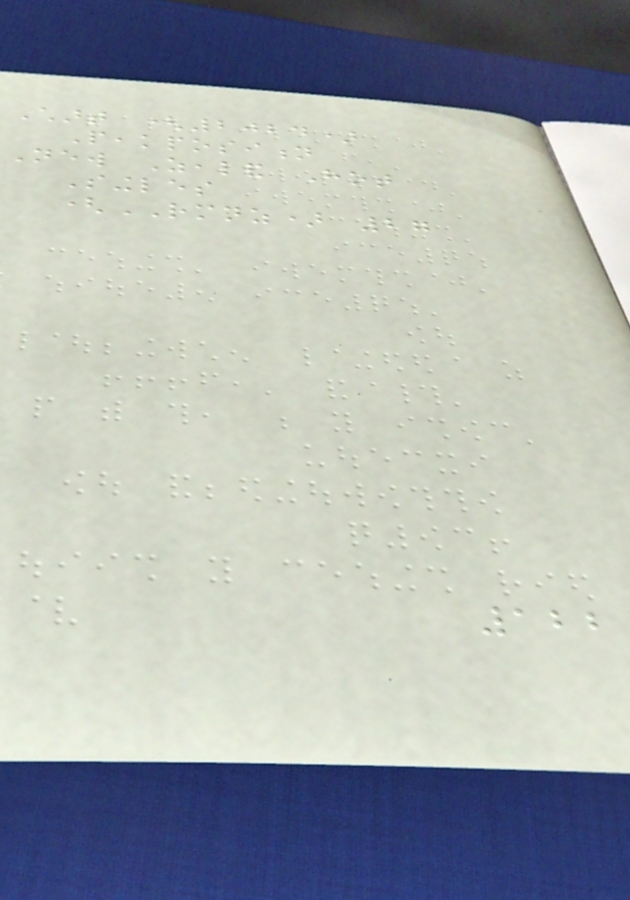Chart (2024)
Peakposition
New Zealand Hot
Singles
(RMNZ) 27
122
